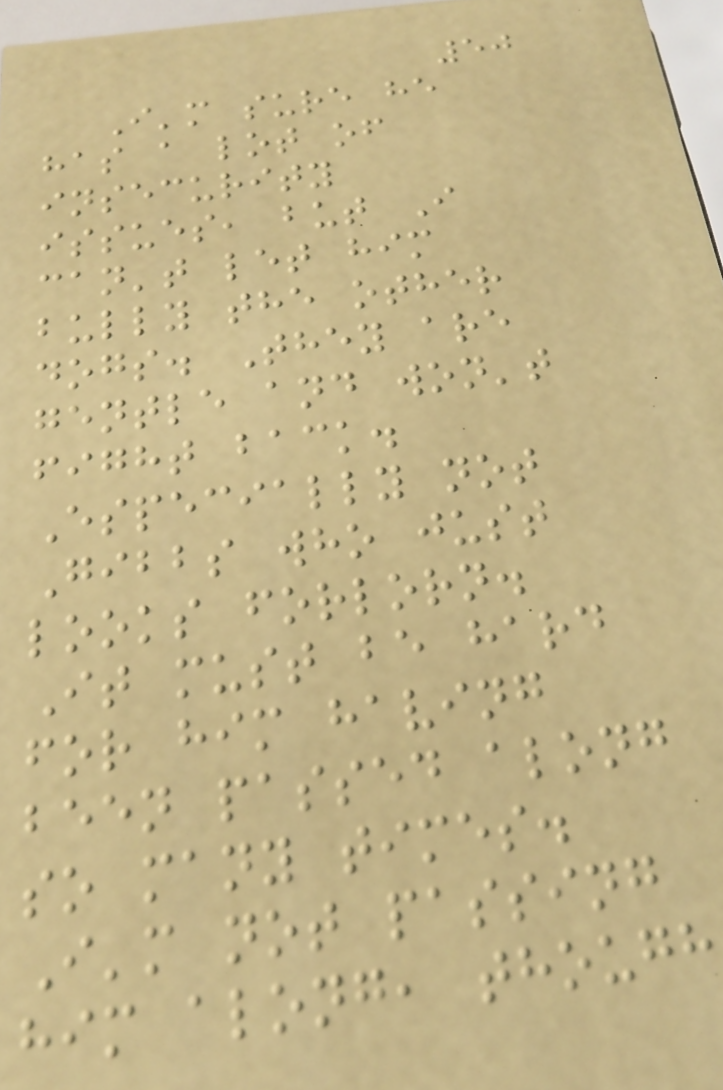50
I'm sure he
has a lot of
insecurity
issues, but I
can't let him
bully the other
dogs. They are
gentle and won't
fight back.
Especially not
Gibbs who just
looks forlorn.
It must be hard
for him having
been passed along
so many times.
I'm not passing
him along, though
